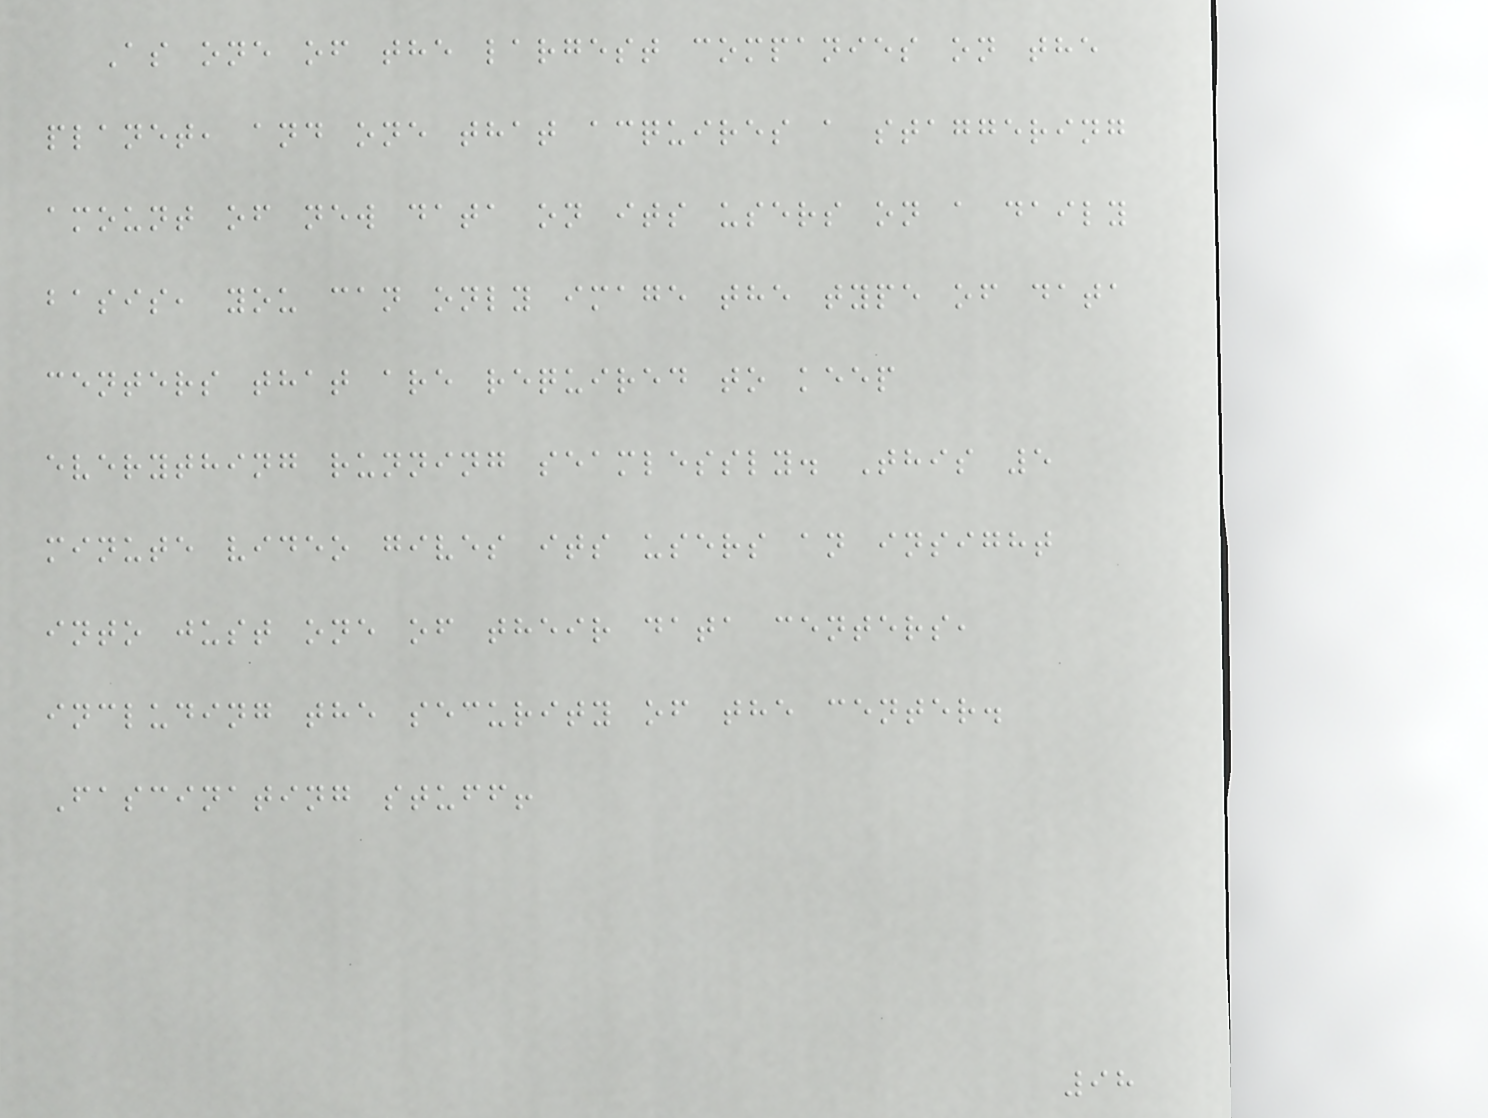As one of the largest companies on the
planet, and one that acquires a staggering
amount of new data on its users on a daily
basis, you can only image the type of data
centers that are required to keep
everything running seamlessly. This 5
minute video gives its users an insight
into just one of their data centers,
including the security of the center.
Fascinating stuff!
98
